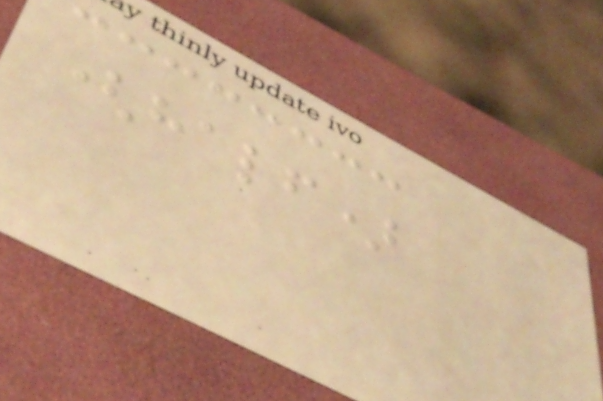(half)
